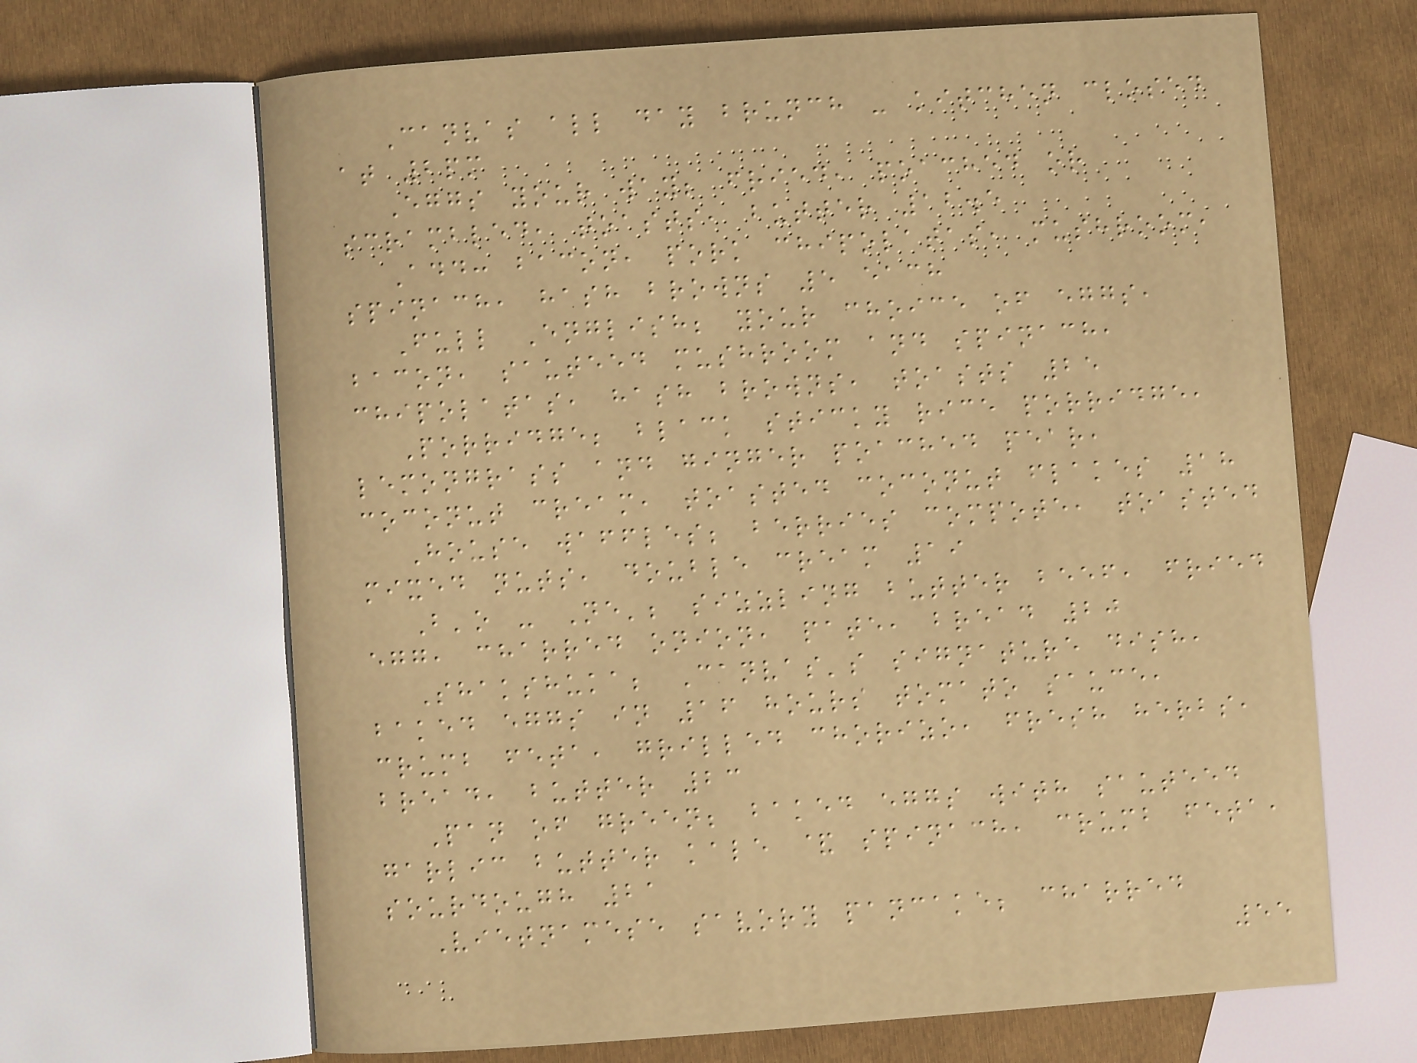Canvas all day brunch - kitchen closed
at 2pm
Eggs your way; fried, poached or
scrambled, toasts, butter 12.5
Add: bacon, pork chipolatas, mushroom,
spinach, hash browns 5 each
Full English; your choice of eggs,
bacon, sauteed mushroom and spinach,
chipolatas, hash browns, toasts 25
Porridge; black sticky rice porridge,
lemongrass and ginger poached pear,
coconut cream, toasted coconut flakes 18
House waffles; berries compote, toasted
mixed nuts, double cream 19
B'o - Ne'; sizzling butter beef, fried
egg, charred onion, pate, bread 20
Shakshuka; Canvas's signature dish,
baked eggs in 16 hours tomato sauce,
crumb feta, grilled chorizo, fresh herbs,
bread, butter 23
Pan of green; baked eggs with sauteed
garlic butter kale & spinach, crumb feta,
sourdough 21
Vietnamese savory pancake; charred
55
